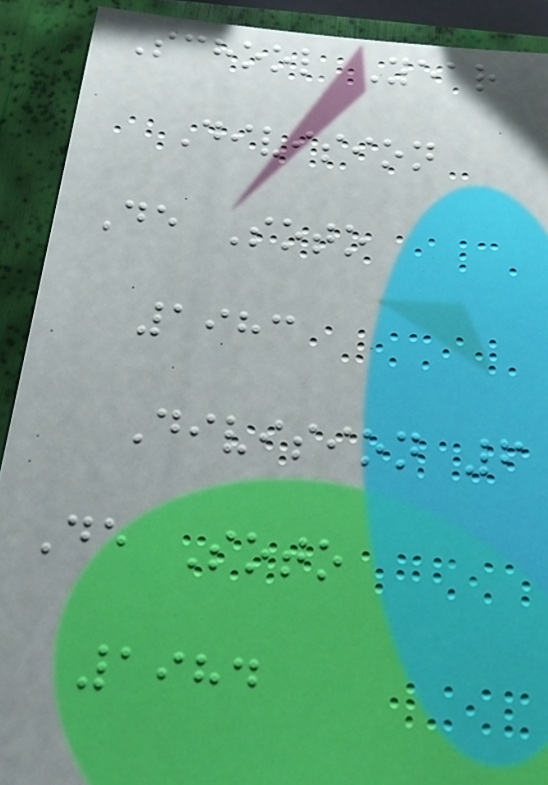School Year
Division
De Soto
1983
Division 6
De Soto
1984
